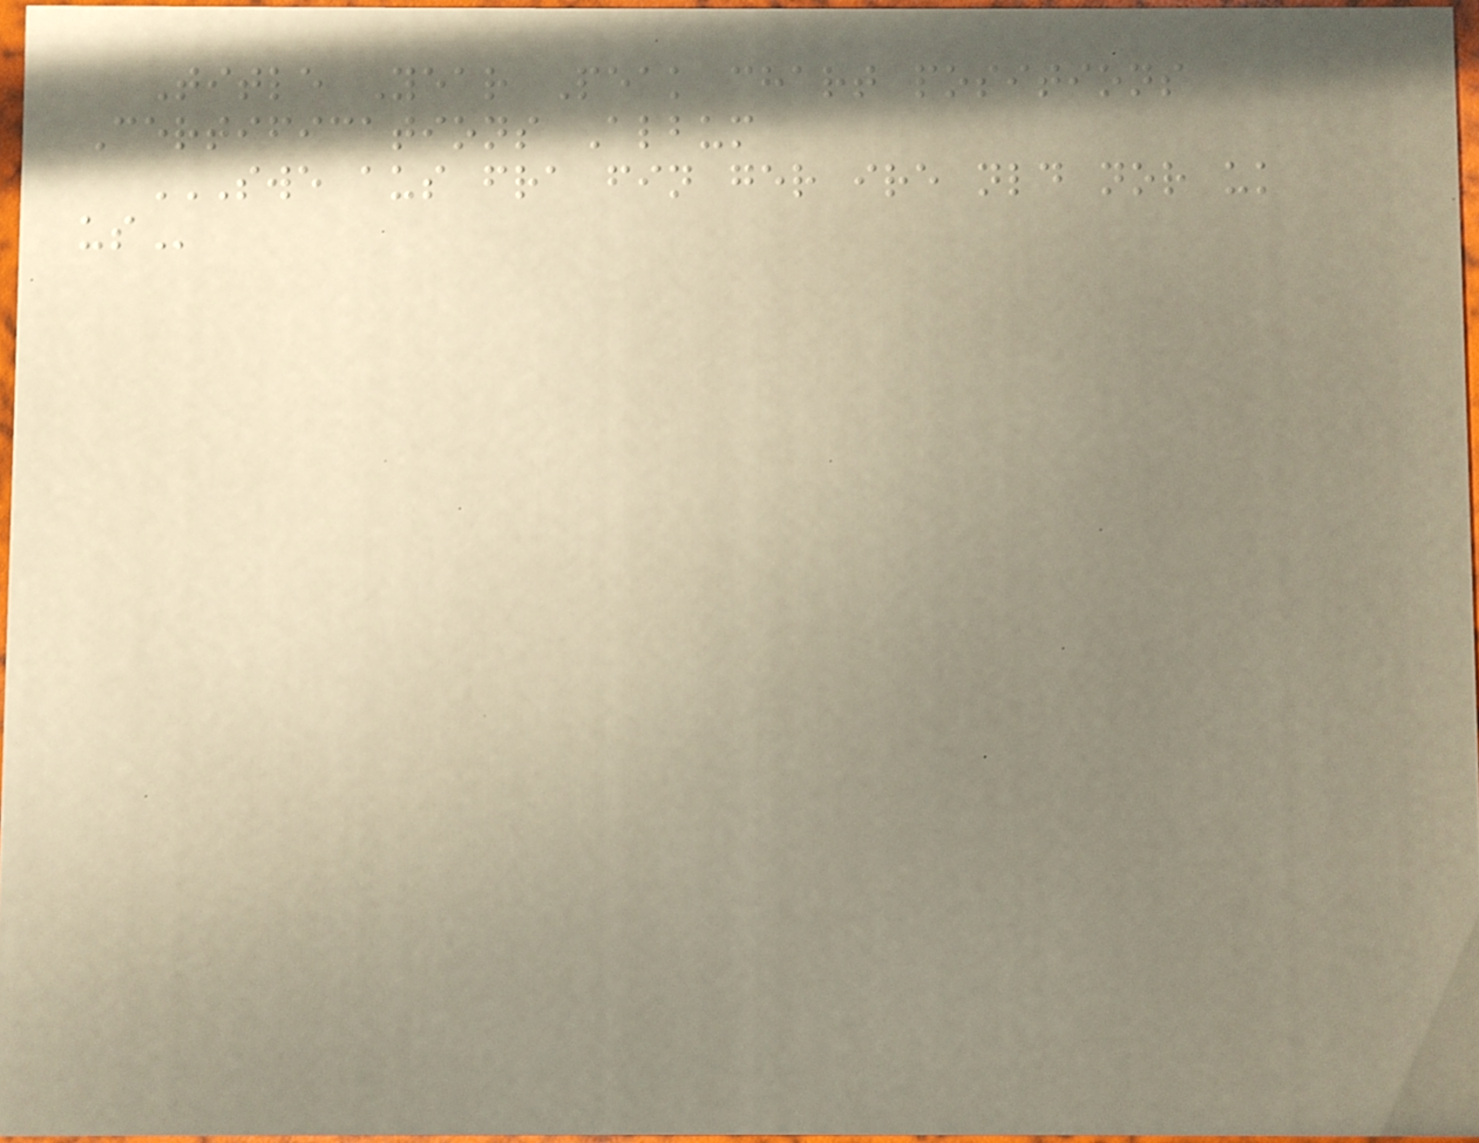Title Year Peak chart positions
Certifications Album
SWE AUS FRA FIN GER IRE NLD NOR UK
US
